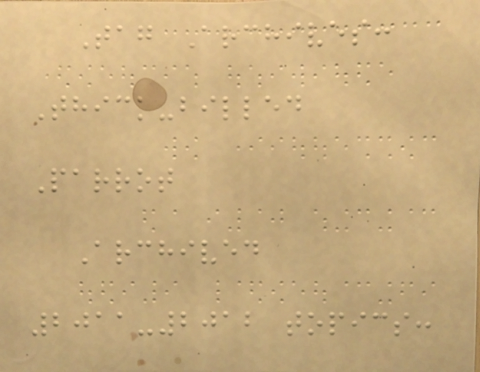Tag Archives:
Thick-billed
Parrot
Archived
2011-2012 topics:
